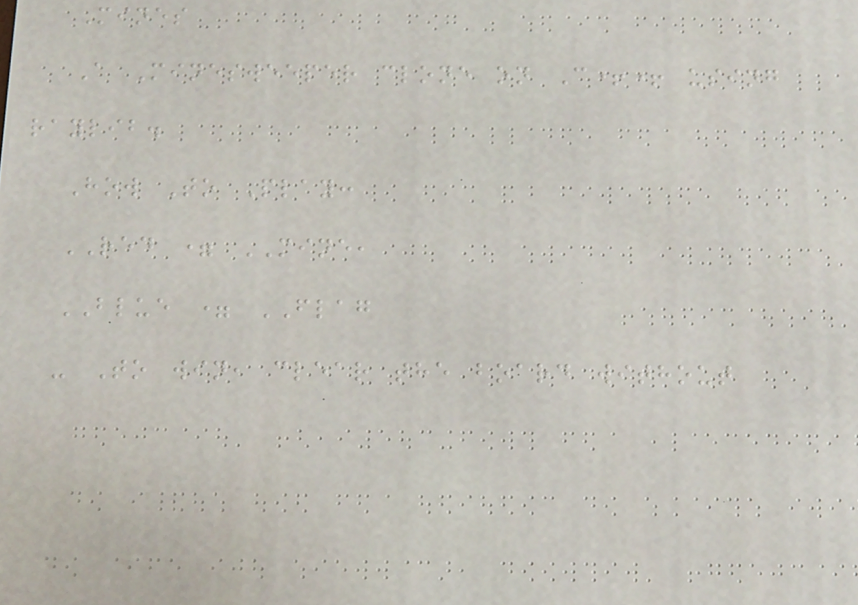Mines
A Minesweeper clone on C++ using
raylib.
How To Play:
RED = MINE,
BLUE = FLAG
- To win, clear the board without
